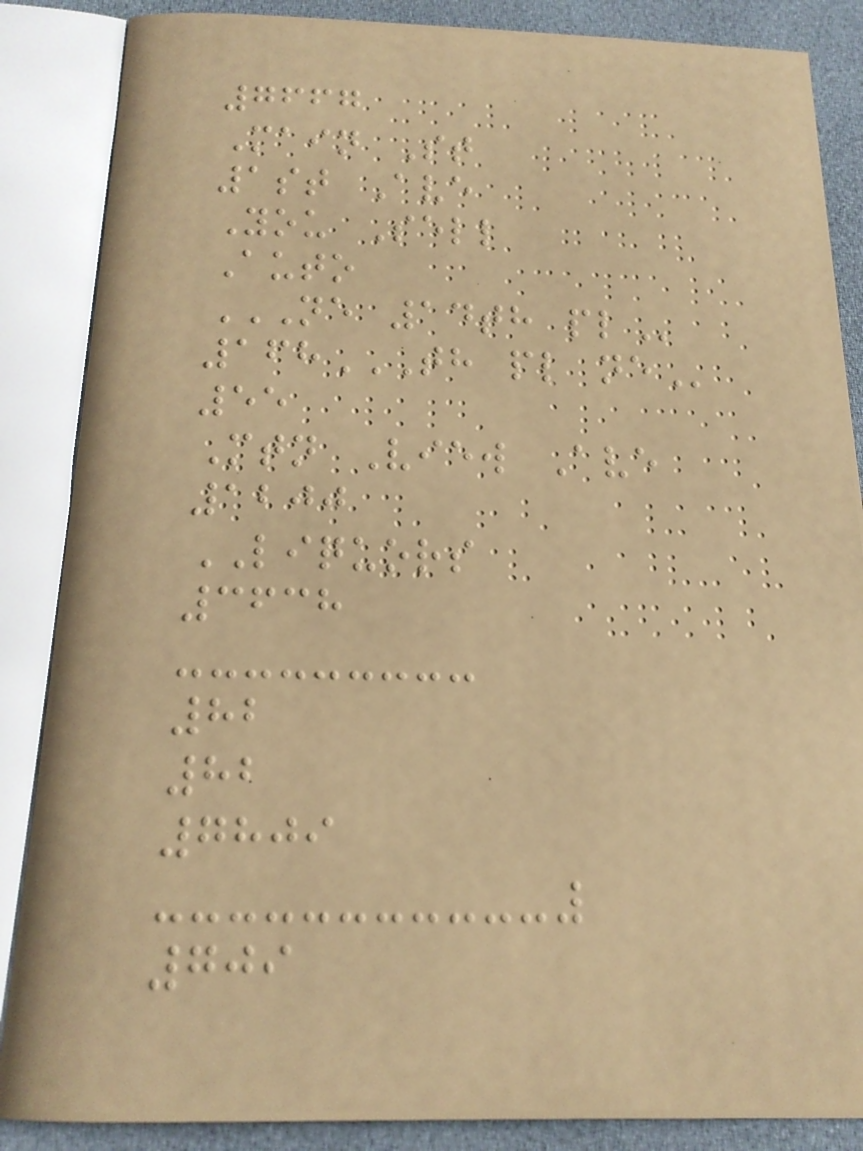7667
Main St
1st Ave
You Sell
Auto
NE 14TH PL
168TH PL NE
55
Mtn View Ave
1200
LIQUORS
3638
82
82
7809
709
